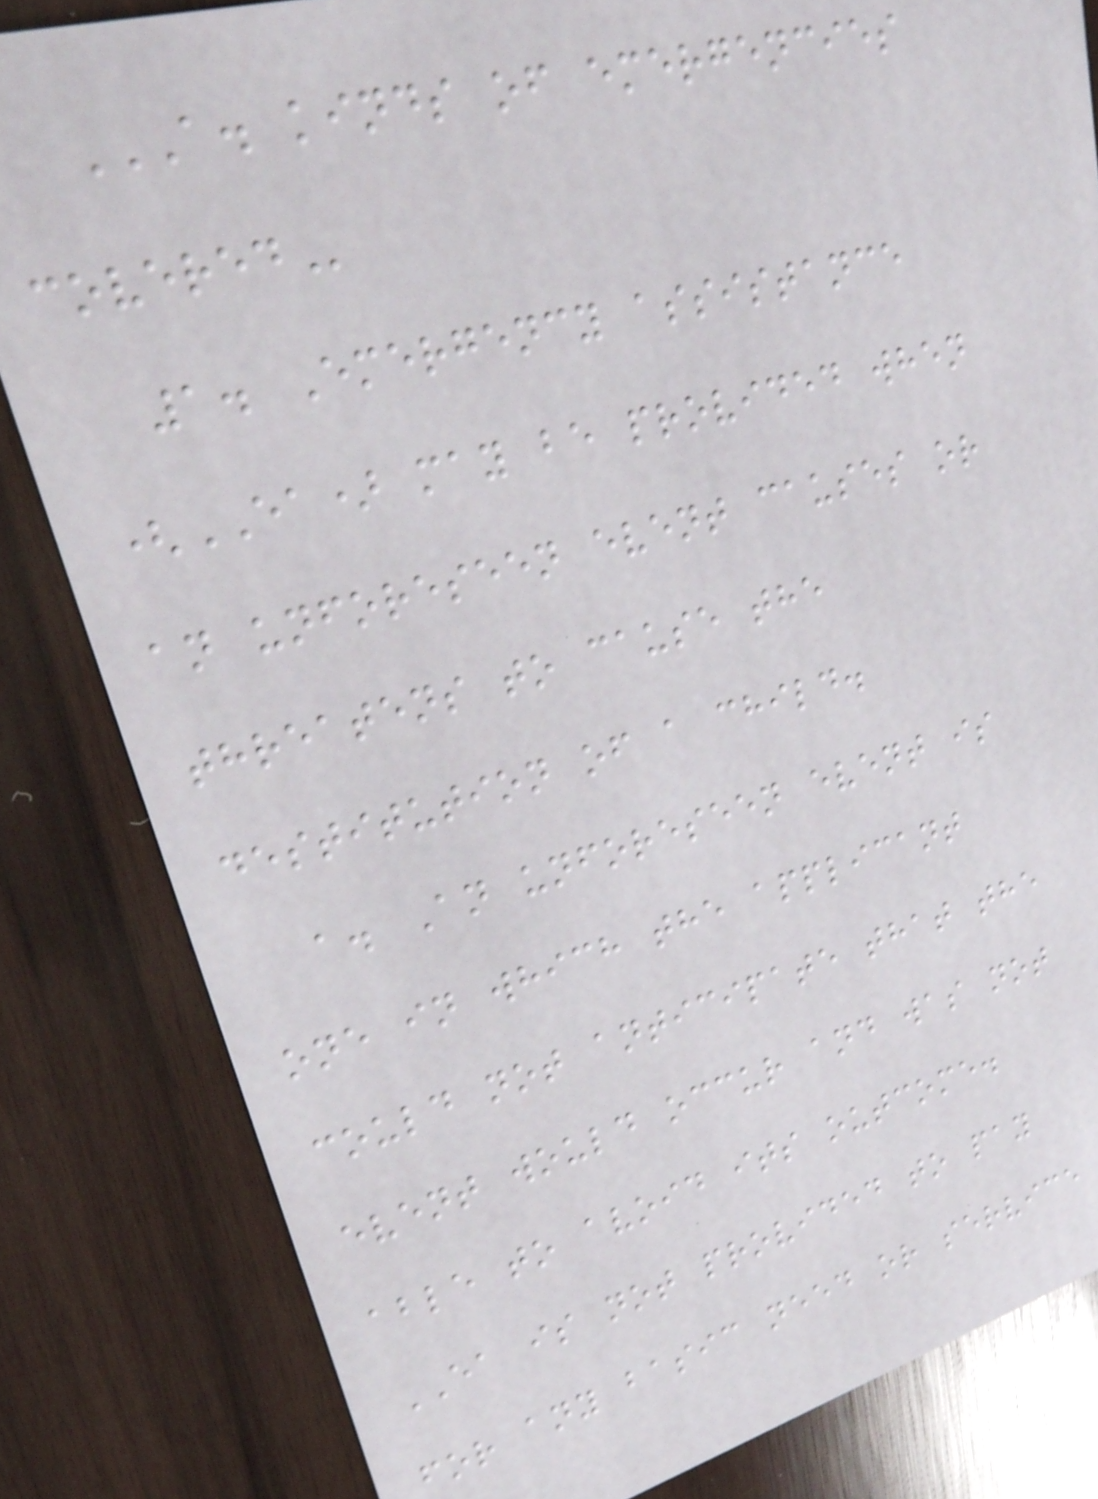A. KINDS OF EMERGENCIES
COVERED
1. Emergency assistance
(EA) may be provided when
an unforeseen event causes or
threatens to cause the
destitution of a child.
a. An unforeseen event is
one in which the applicant
could not anticipate that the
event would occur and was not
able to avoid its outcome.
EA is not provided to pay
for any basic need or service
